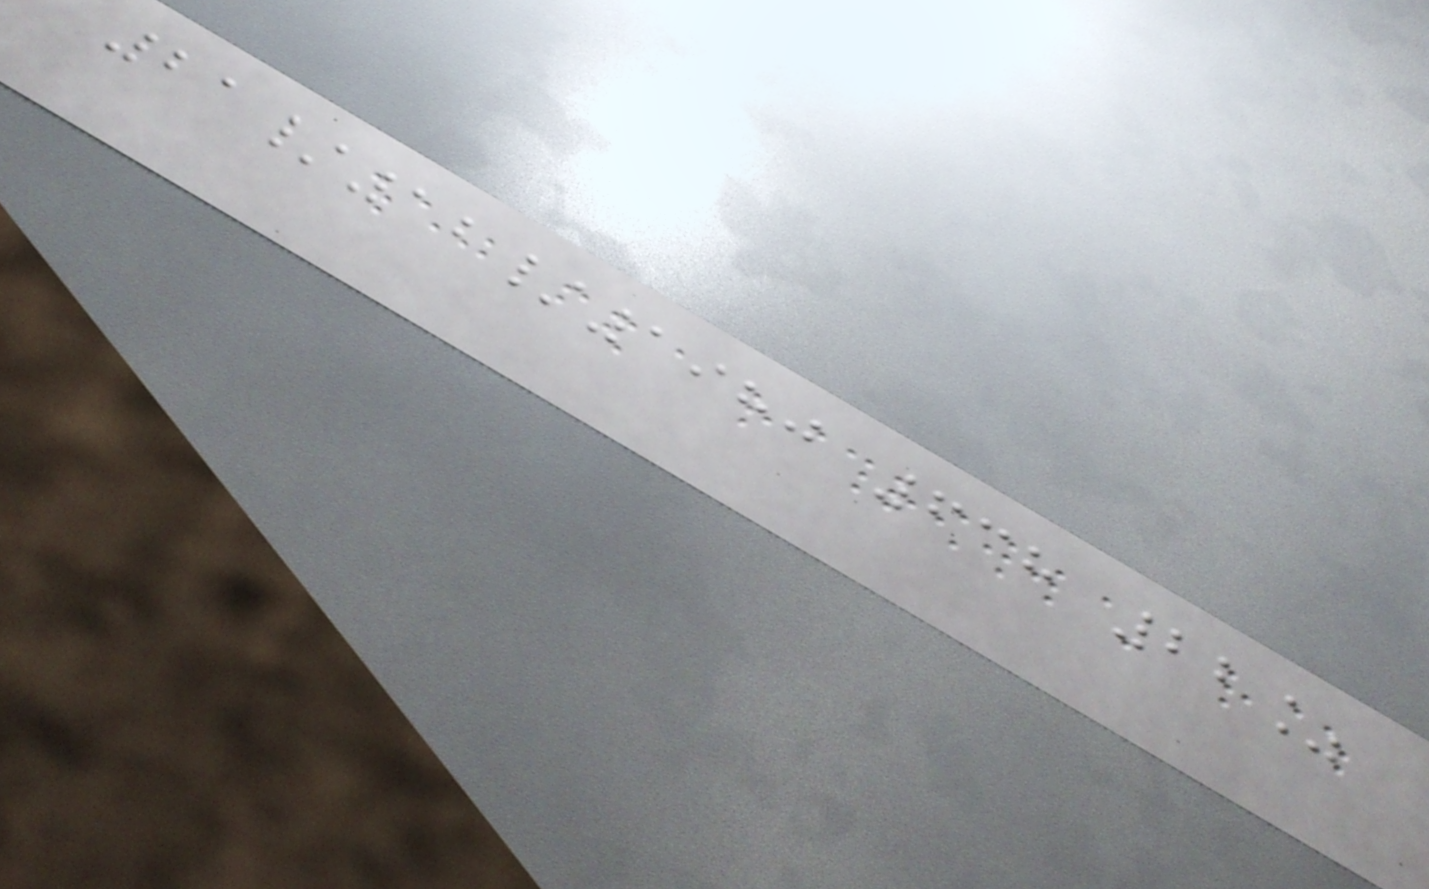21/12/1980 638 22%
